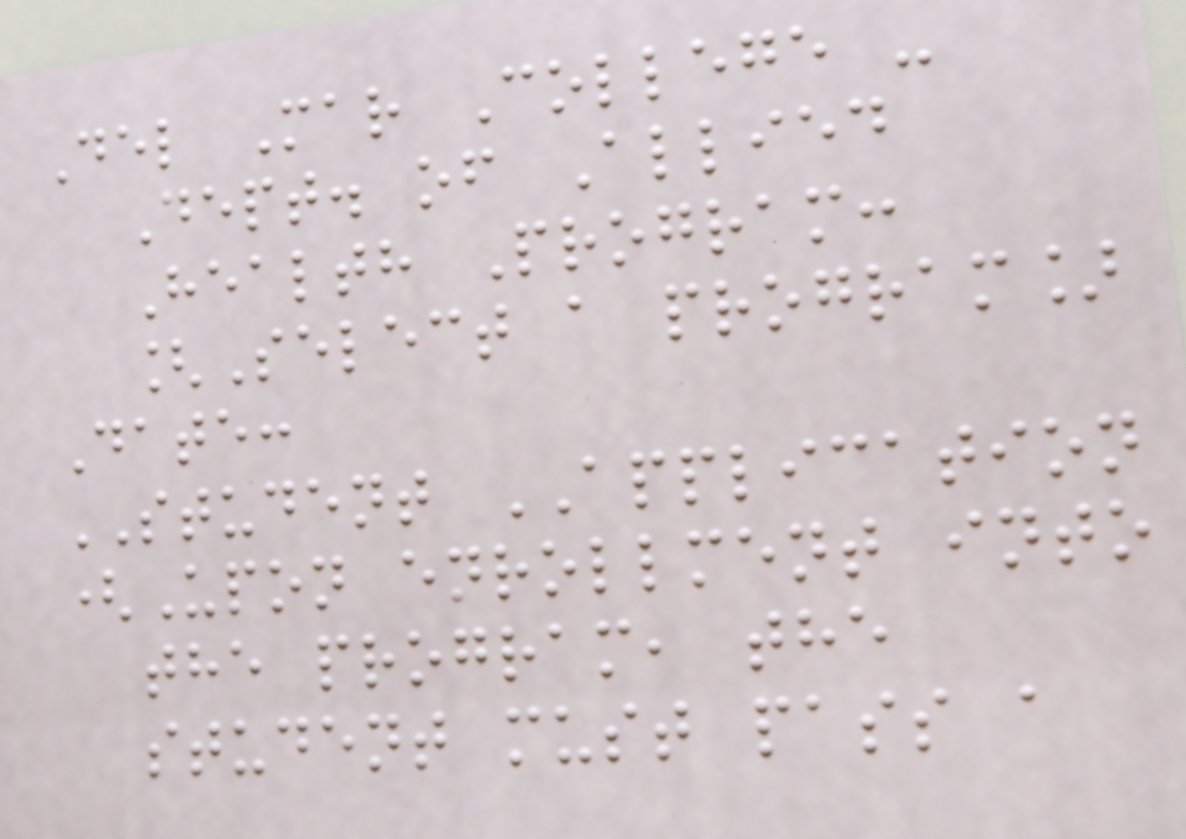Del Mar College -
Dept. of Allied
Health Program:
[Select a program]
Date:
STUDENT APPLICATION
(Upon enrollment into
the program, the
student must pass a
